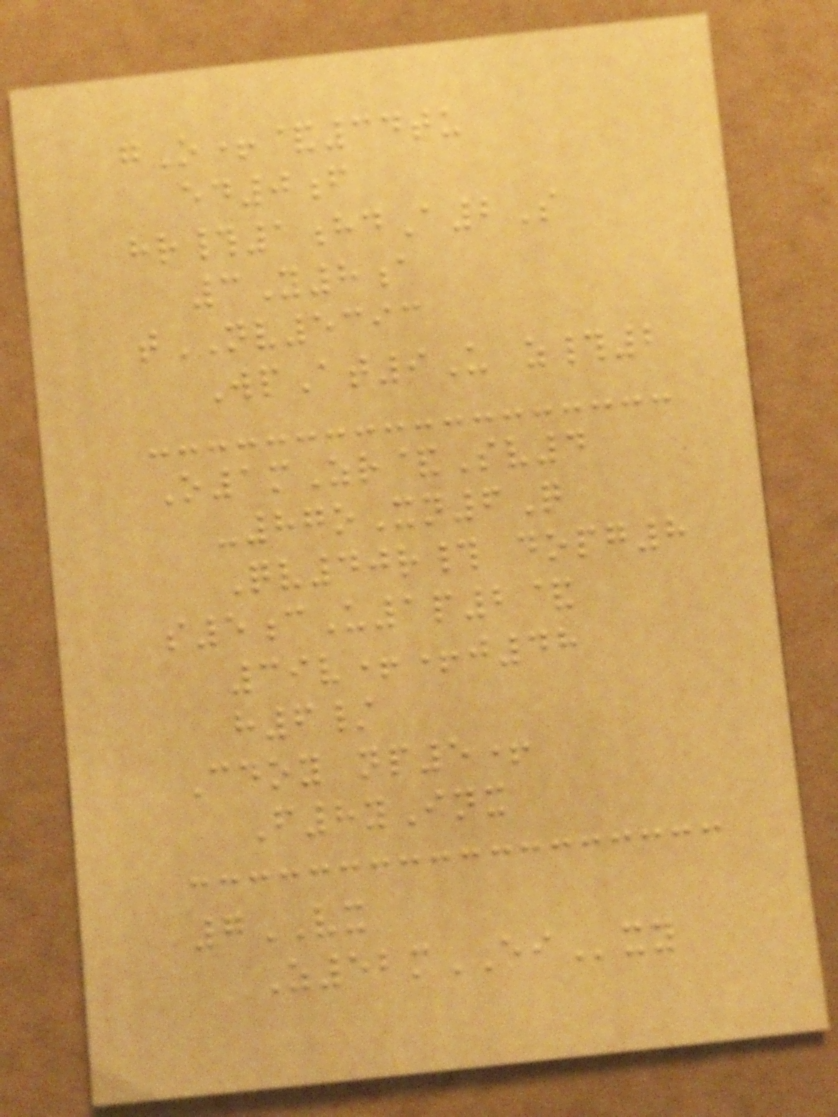gO+&34tu
ed0f
hr#1hdA2S
3Y8a
tNV5393
WpAt9U z#2
O1mZr&Sv4
-87oXn6Q
Qv40r# dopg8
s5cU1p2&
39v++j48
h6/
Cdoy np5+
F8yInx
7VX
Z52mEIxy
